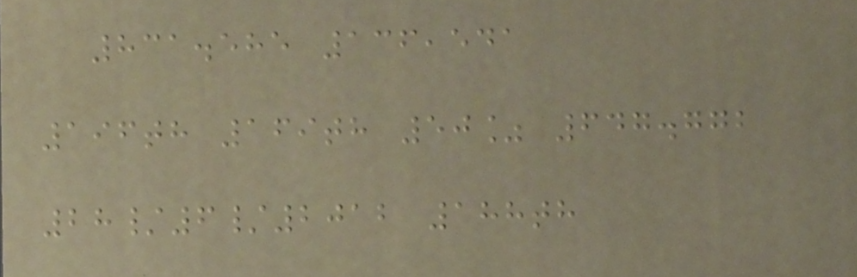831.585 136,541
196th 169th 50% 647.772
28/6/2012 188th
